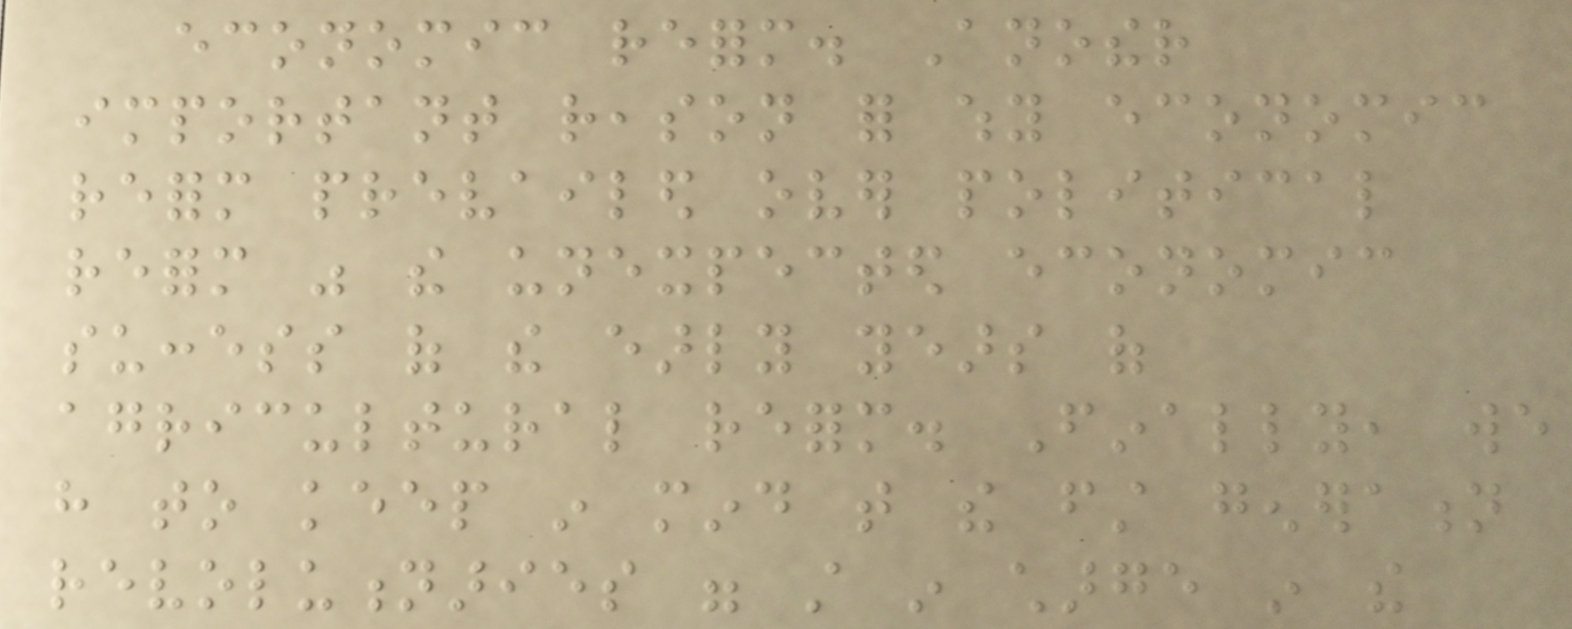economic reform. Another
important reason for why economic
reform prevailed over political
reform was the unexpected economic
success of the early years of
agricultural reform. Finally, we
have to keep in mind that the first generation
revolutionaries were still in charge in the
